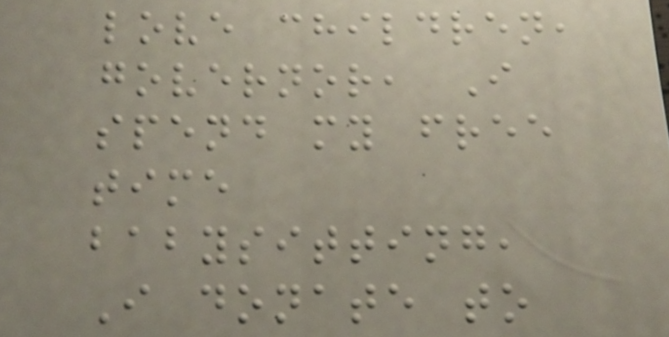love children,
governor, I
spend my free
time
babysitting,
I donate to
